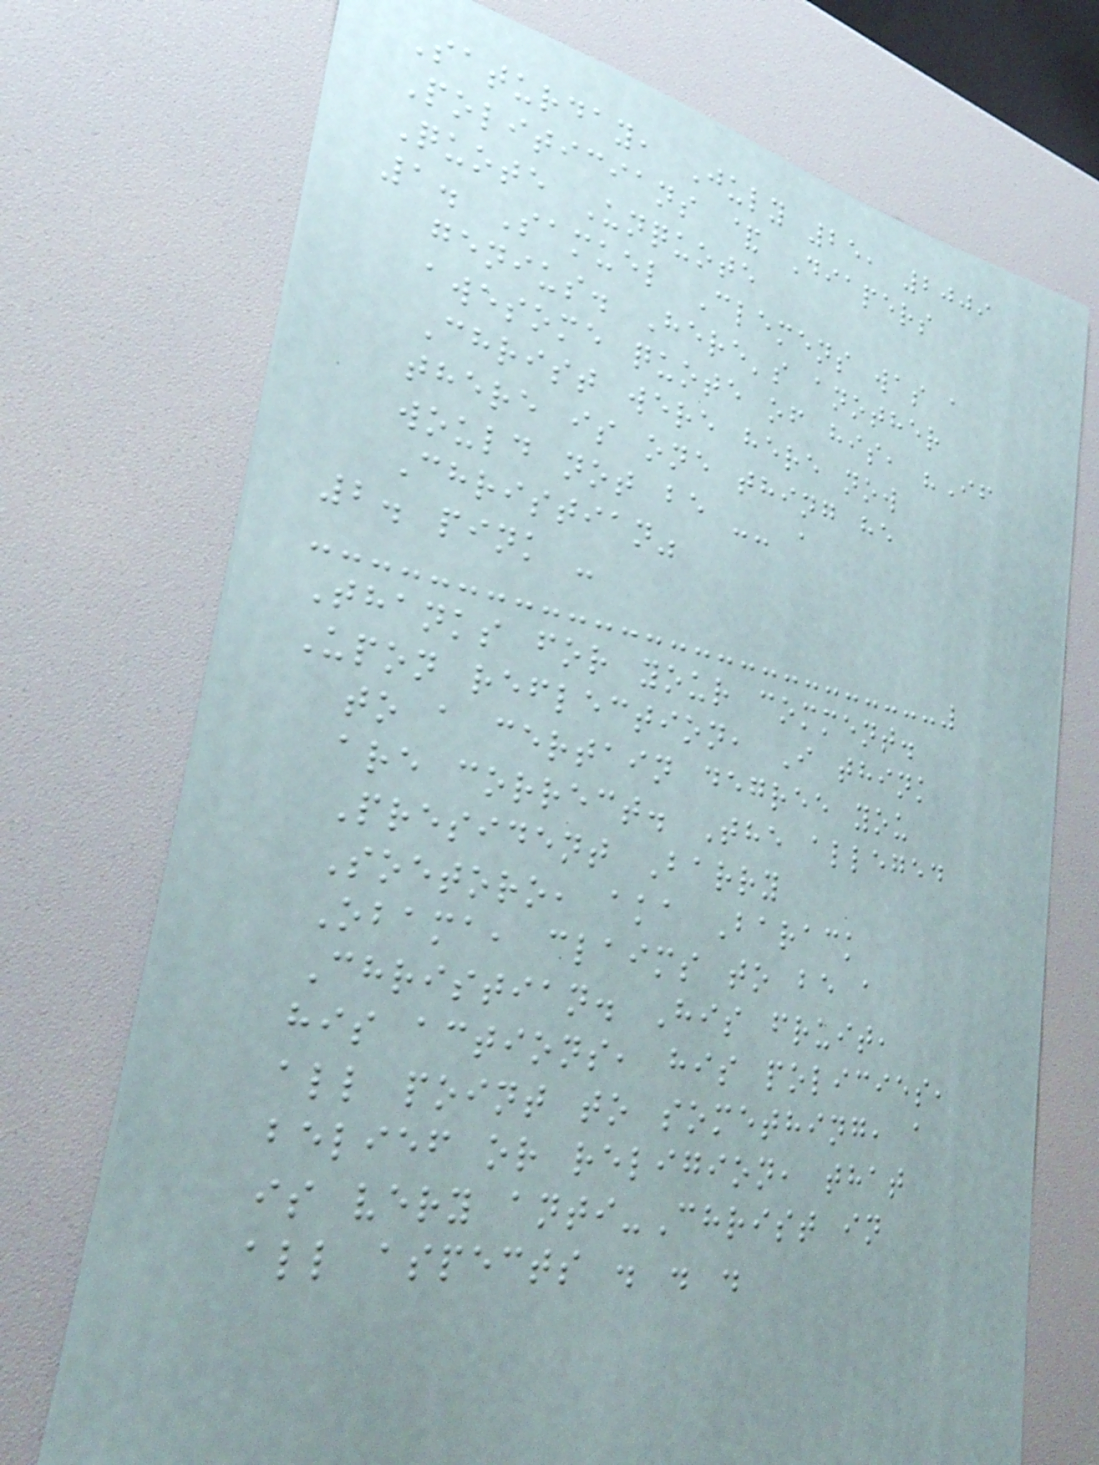Saturday, July 25, 2009
Politicians & Diapers
Quote Unquote
1. Samuel Clemens was a
genius. Here's another
awesome quote of his, "If
Christ were here now
there is one thing he
would not be -- a
Christian"
2. pink -
Thanks for your comment.
Upon reflection, I think
to a certain degree you
are correct. The alleged
President Barry
Soetoro, aka Barack
Obama, claims to be a
Christian. His fruit,
his actions, his policies,
all point to something, a
belief or religion, that
is very anti-Christ in
all aspects . . .
